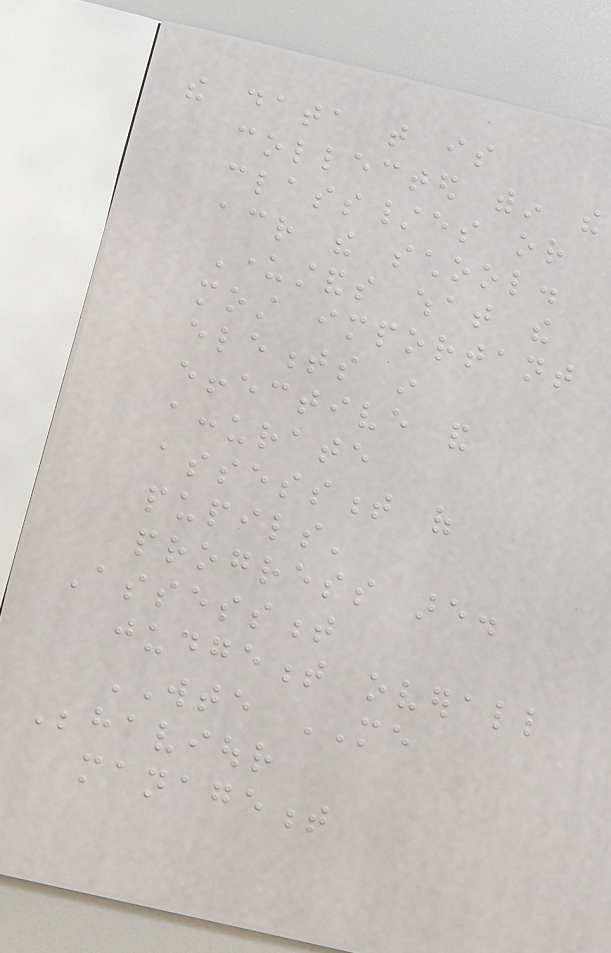the data that is
collected within the
class/es or
across the school.
Understands what the
most important
elements in
effective and
accurate
assessment of
pupils'
progress are.
Assessment
judgement overall
WTE ME
Behaviour
management
